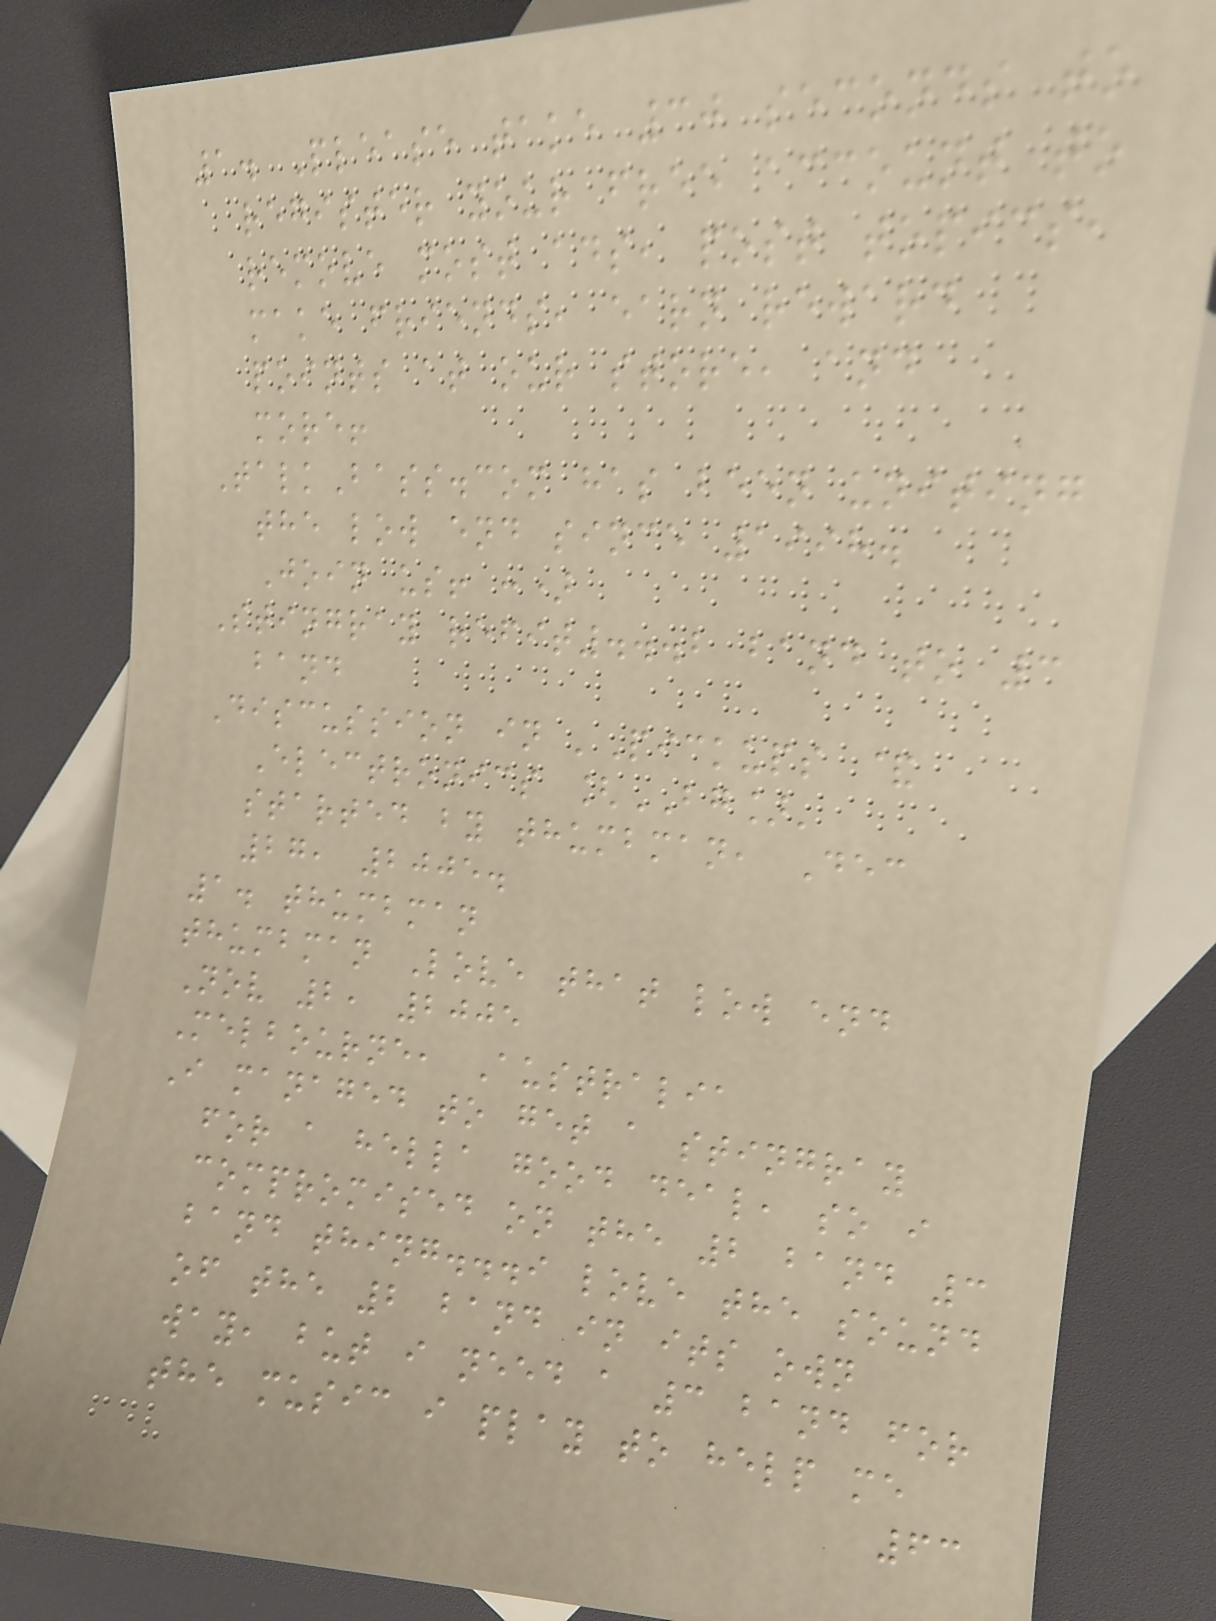1. Please take 30 seconds to
register your free account to
remove most ads, post topics,
make friends, earn reward
points at our store, and
more!
TalkBass.com has been uniting
the low end since 1998.
Join us! :)
Stingray refit...2 band to 3
band
Discussion in 'Pickups &
Electronics [BG]'
started by thumbman, Dec
27, 2005.
1. thumbman
thumbman Love that low end
Nov 2, 2005
Melbourne, Australia
I managed to get a stingray
for a hella good deal, so i
compromised on the 2 band 3
band thing...i love the sound
of the 2 band in its own
way, but i need a 3 band for
the music i play to help me
63
